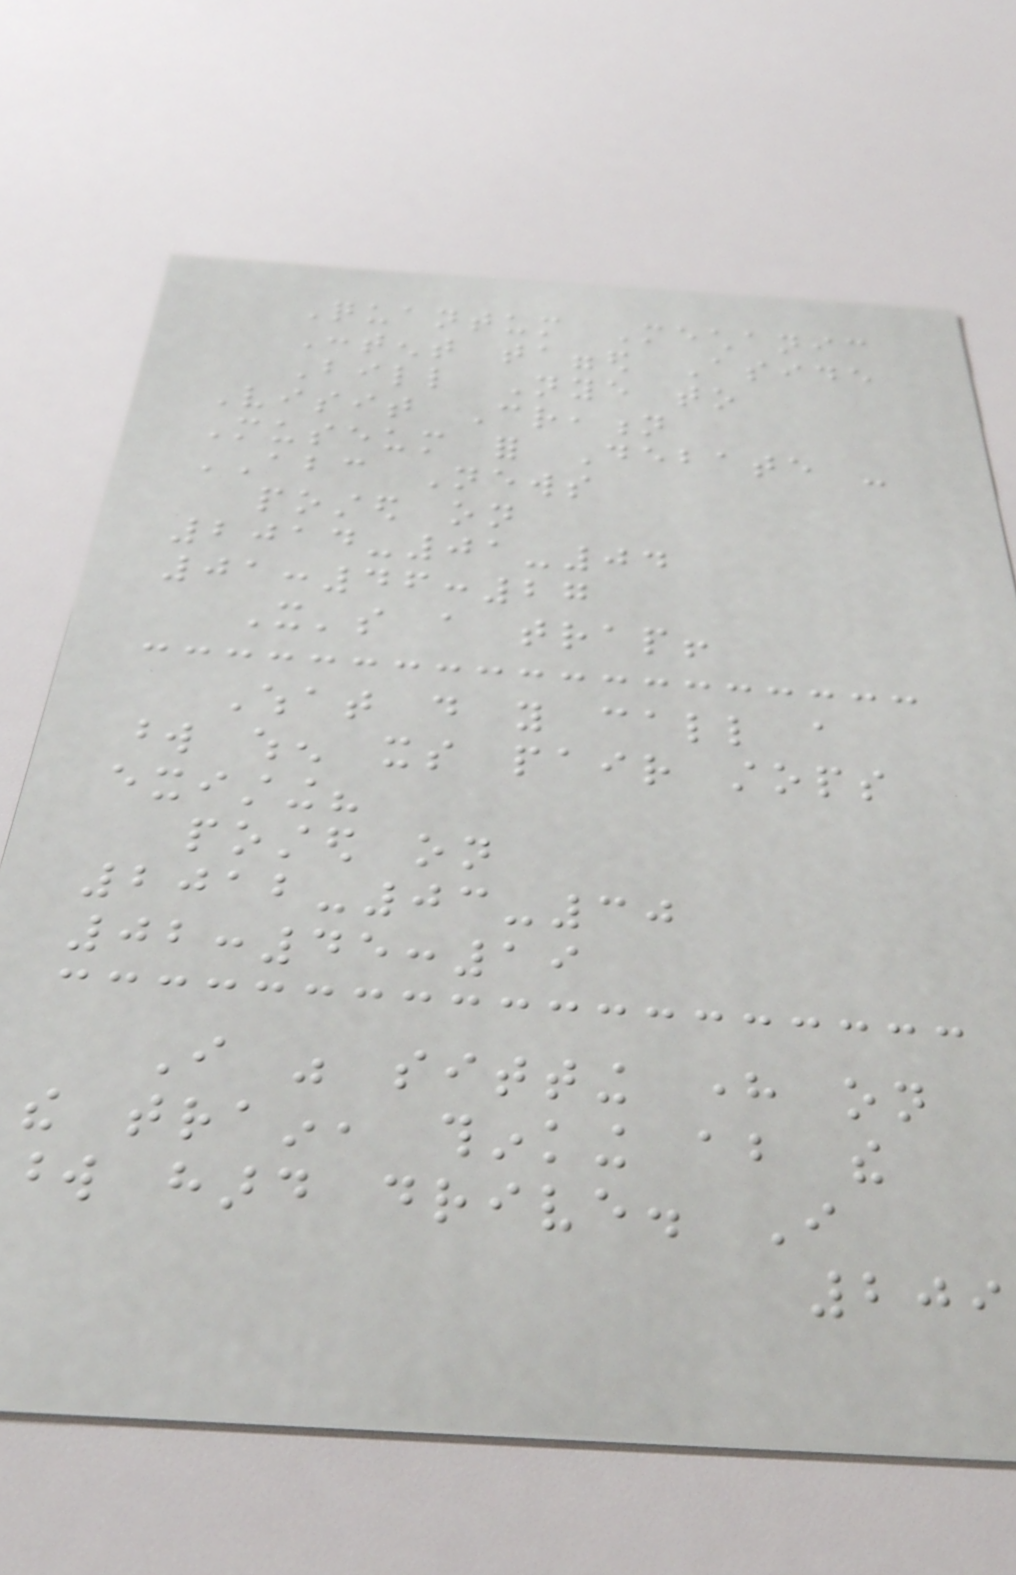Quantum Mechanic
Content tagged Aside
Bill Nye to
Visit Creation
Museum for Debate -
ABC News
posted on
2014-01-04
01:46:27
It's a trap!
What do you call a
word when its pair stops
existing?
posted on
2012-03-30
02:45:19
I was sitting here on
the train, thinking about the
word hard drive. I
209
